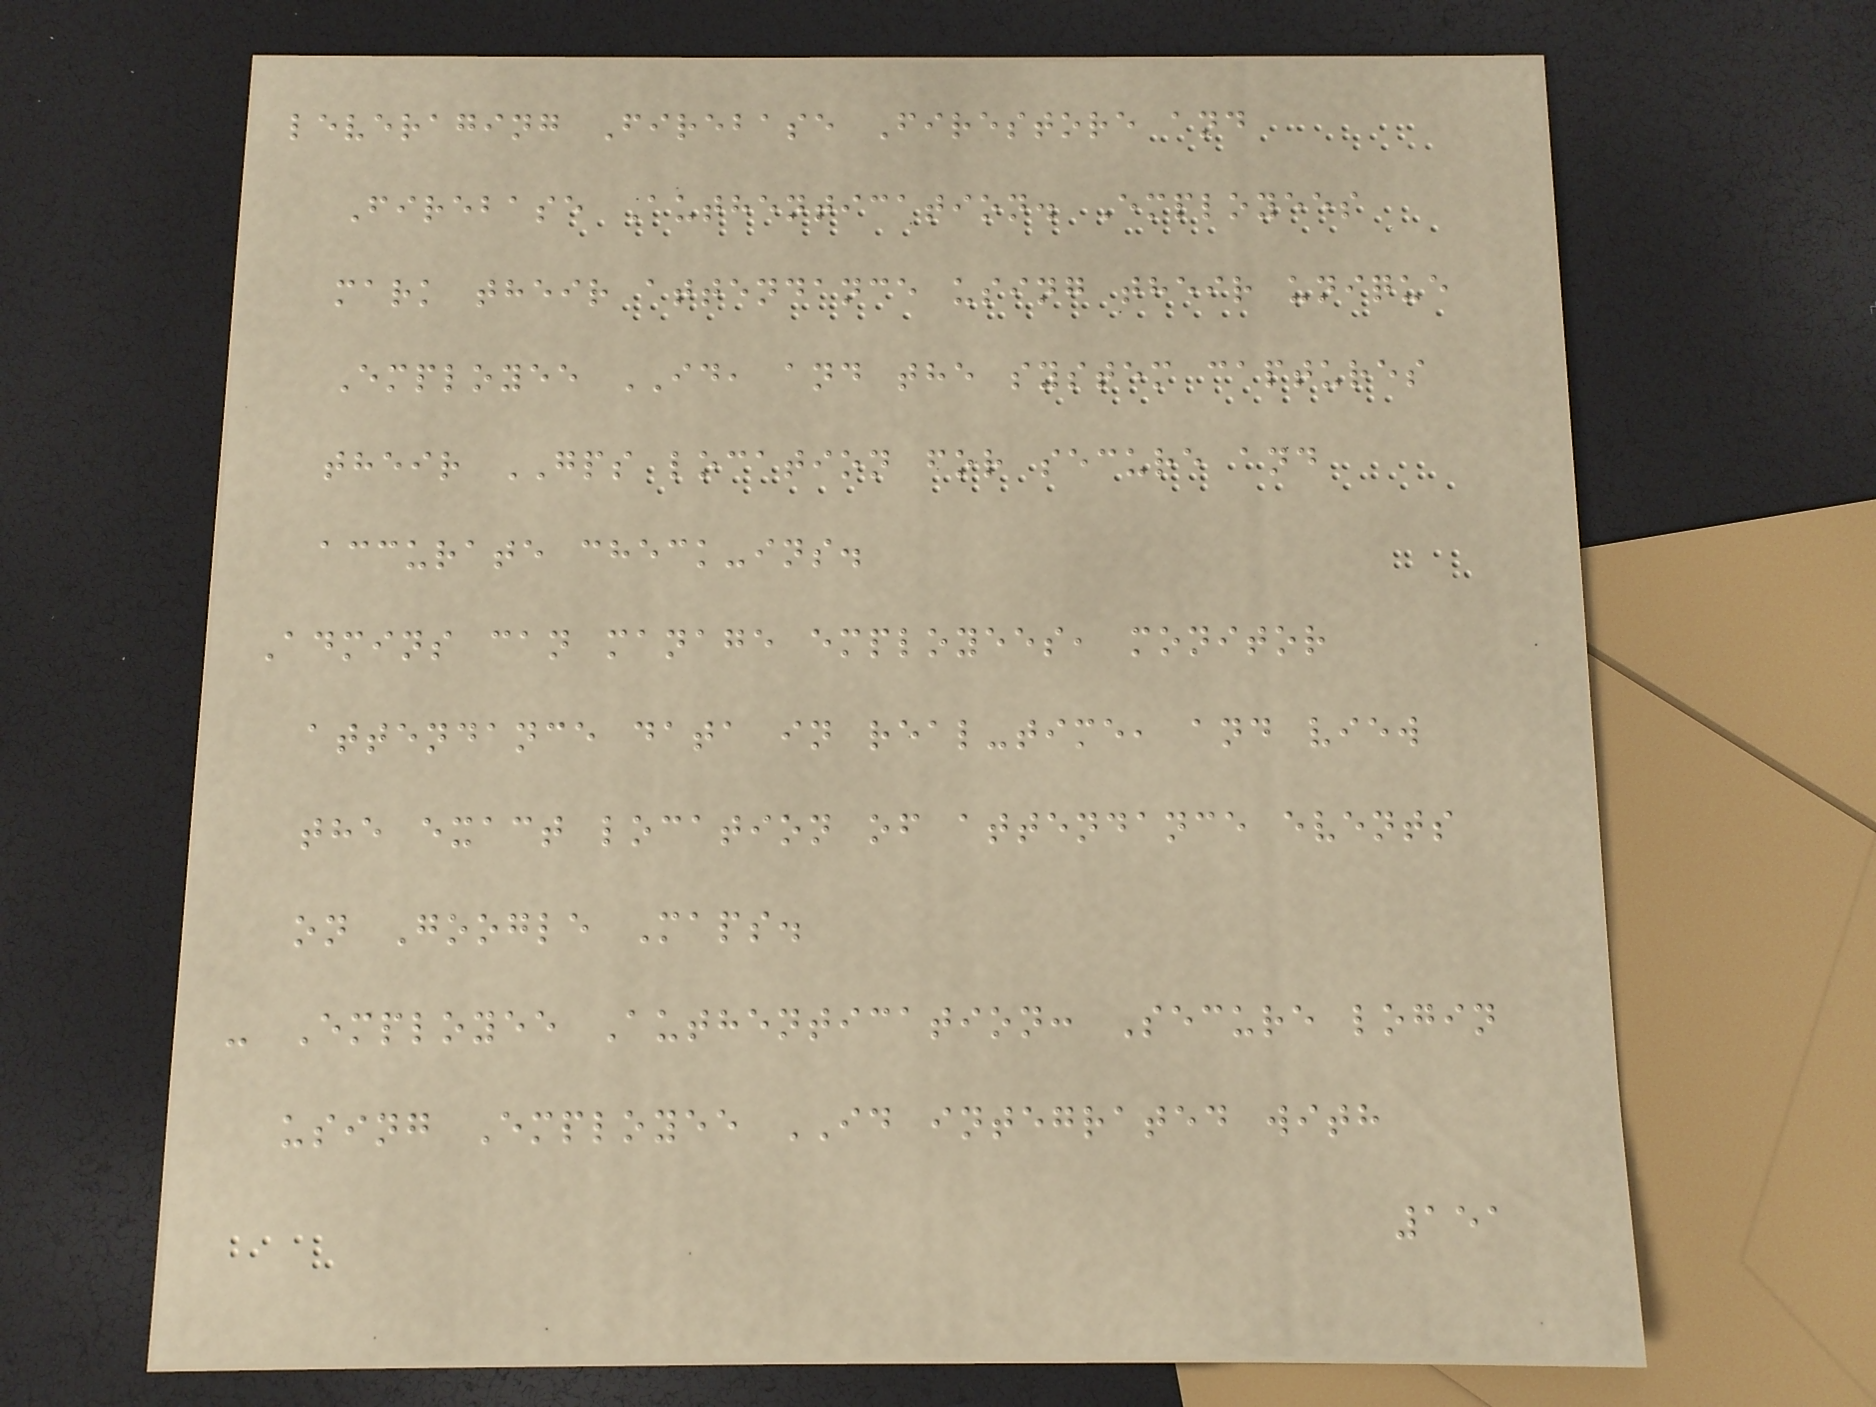leveraging Firebase Firestore and
Firebase Authentication. Employees
mark their attendance using their unique
Employee ID, and the system captures
their GPS location for secure and
accurate check-ins.
Admins can manage employees, monitor
attendance data in real-time, and view
the exact location of attendance events
on Google Maps.
- Employee Authentication: Secure login
using Employee ID integrated with
151
